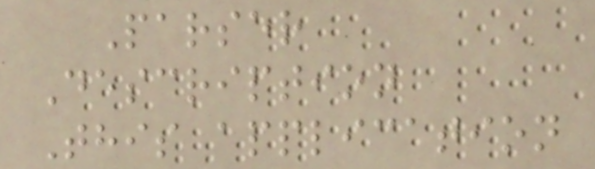Parser
Description
This application
